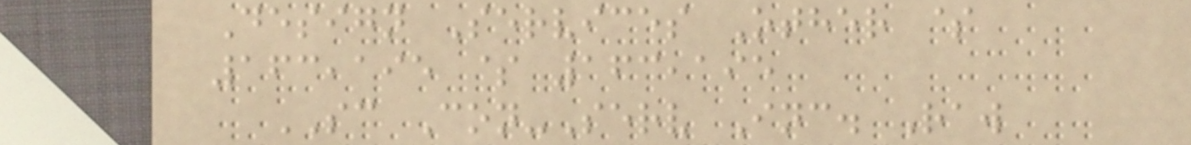Design Services Other $
163,195 $ 163,195
SC Con-Serv Inc. Raw
